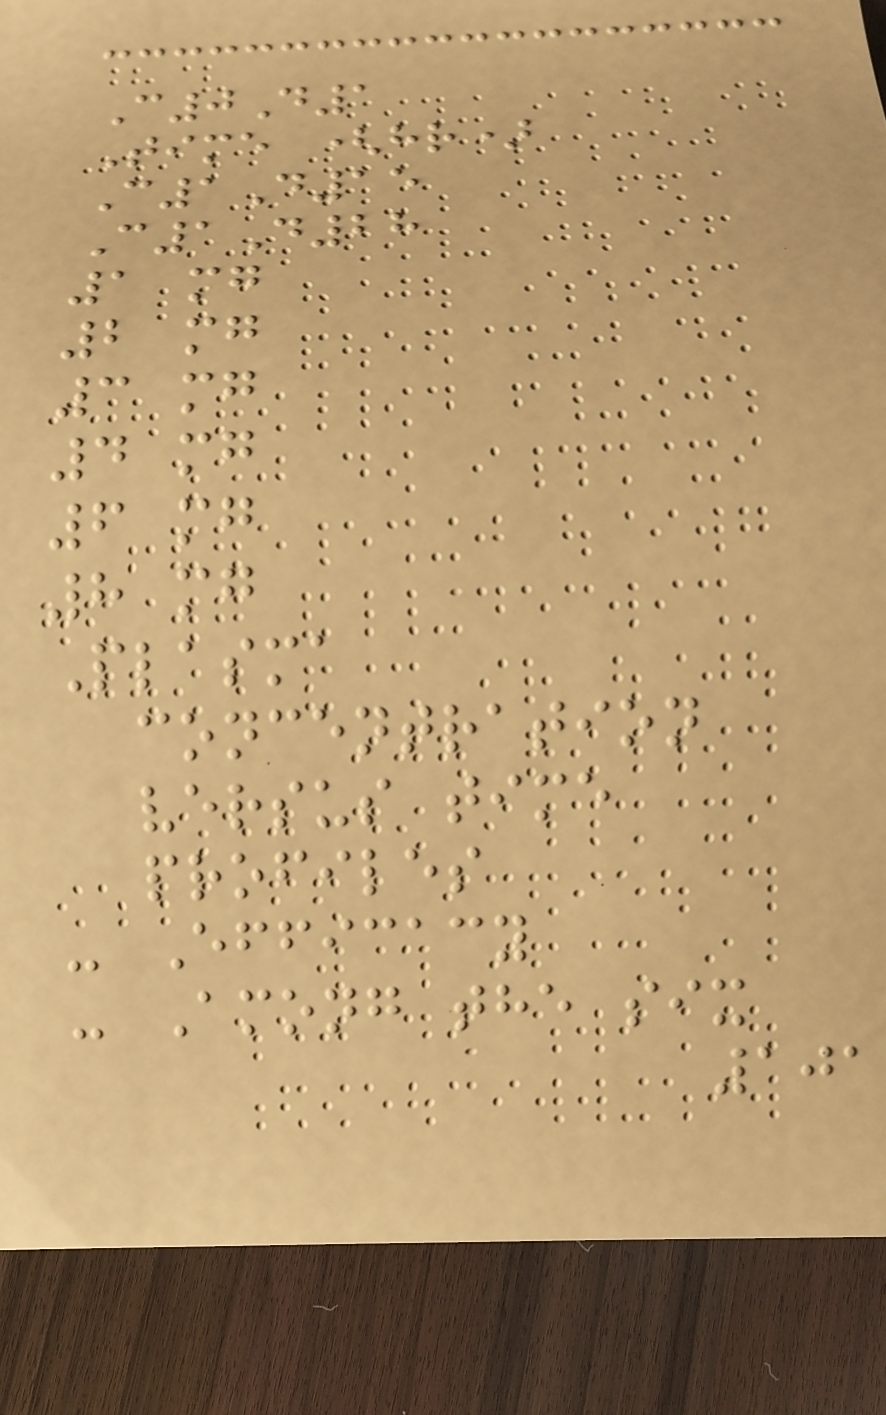C0D1
Time (hr)
C1D15
C1D28
1 mg
2 mg
3 mg
4 mg
6 mg
8 mg
Plasma
concentration
versus time
profiles
- Efficacy
- Among the six
101
